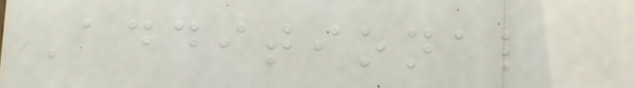Additional
